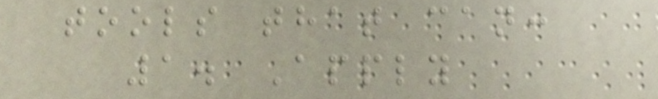tools that can:
1. Apply
